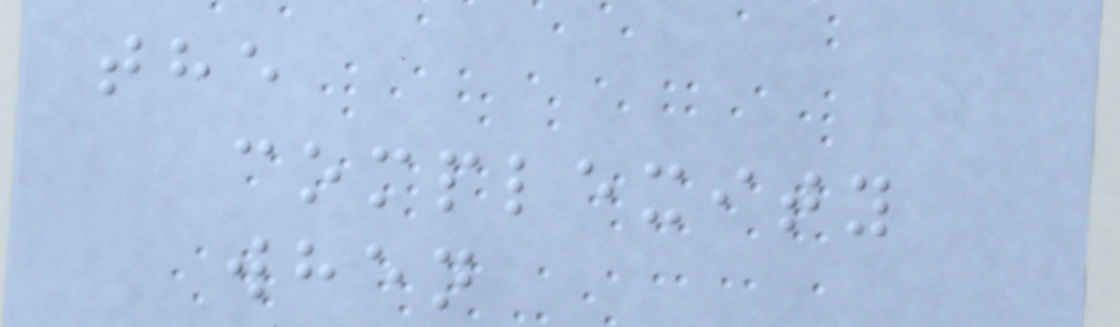the
complexity
when
